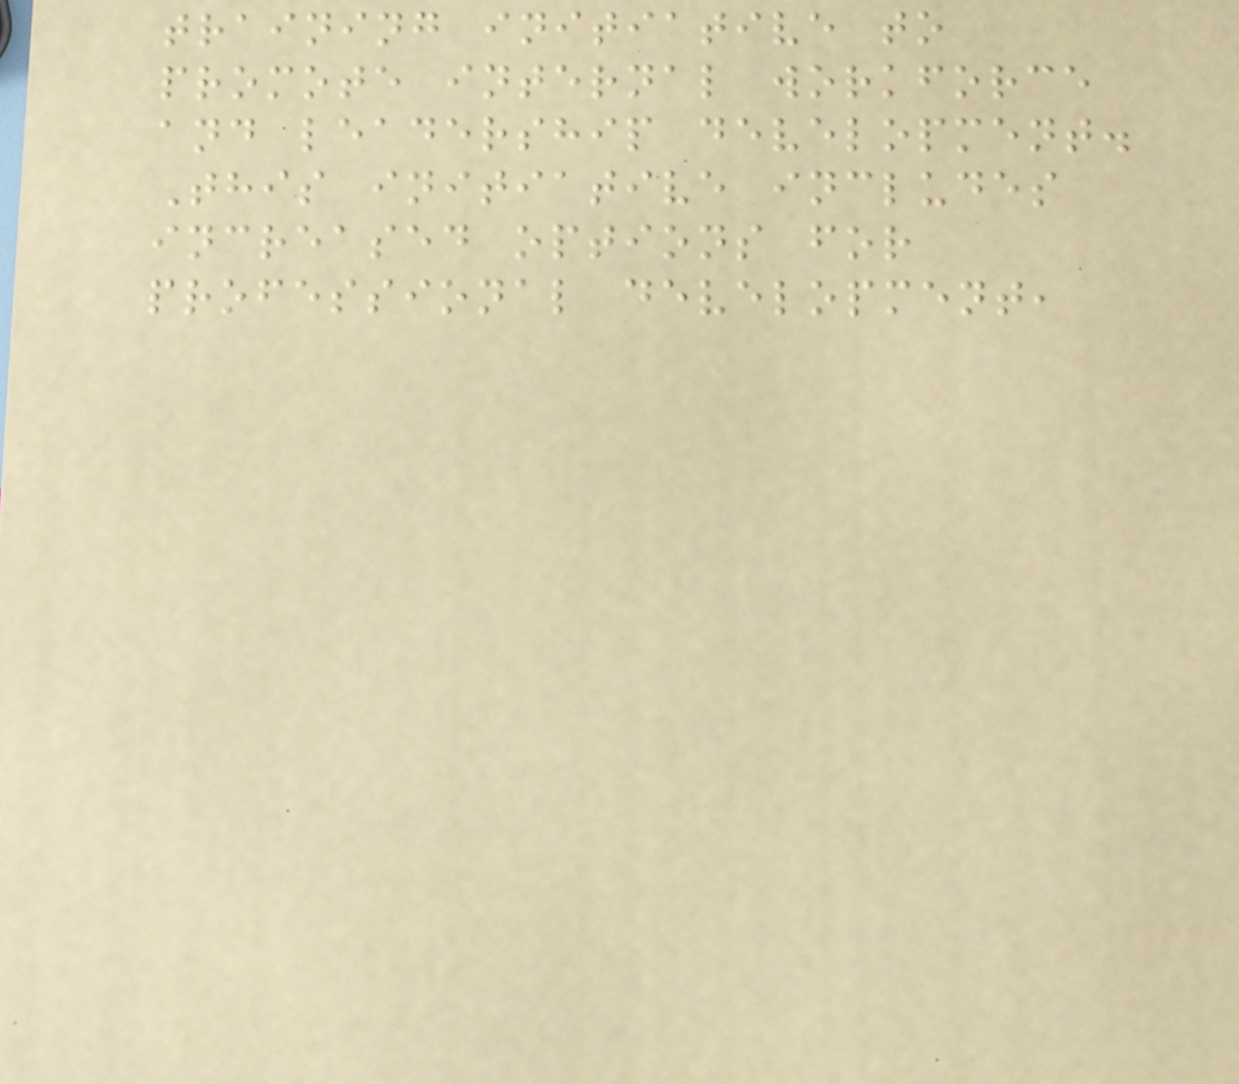training initiative to
promote internal workforce
and leadership development.
This initiative includes
increased options for
professional development,
